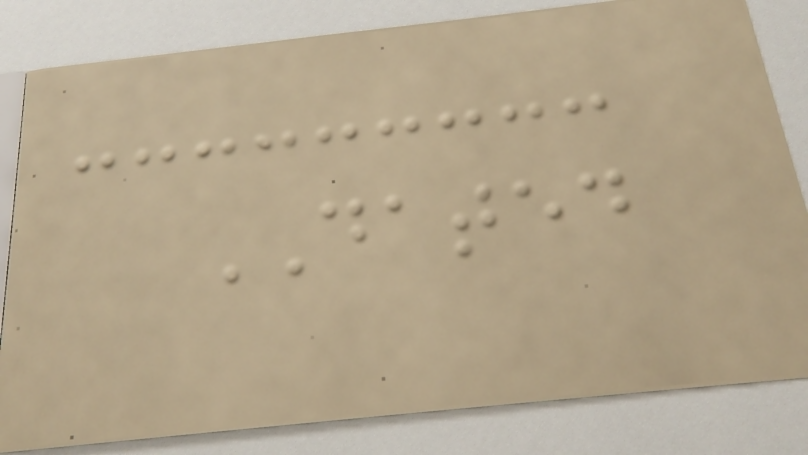DATED
